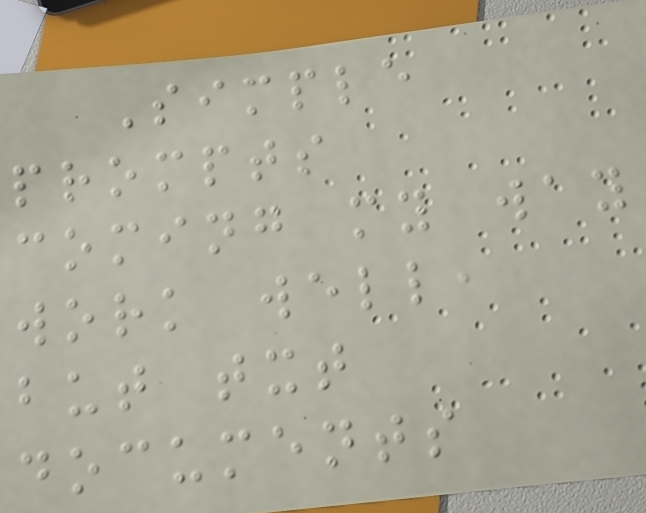Simple
prompts
coming my way
work well,
but txt
documents
